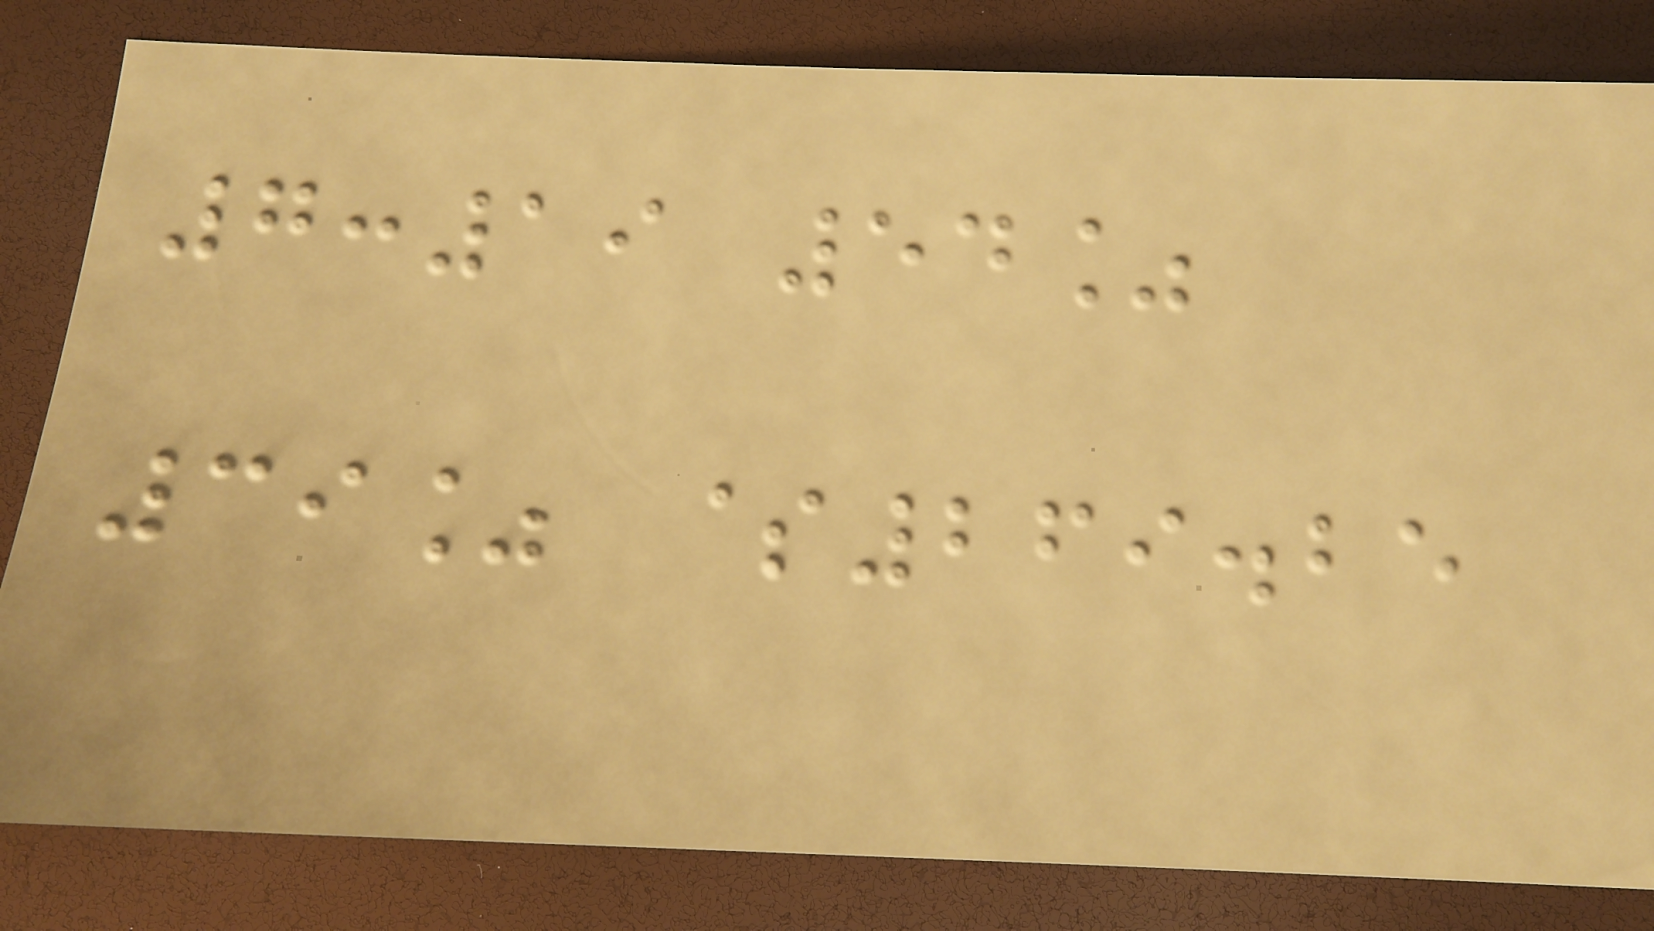7:19 54%
39% $269.25
